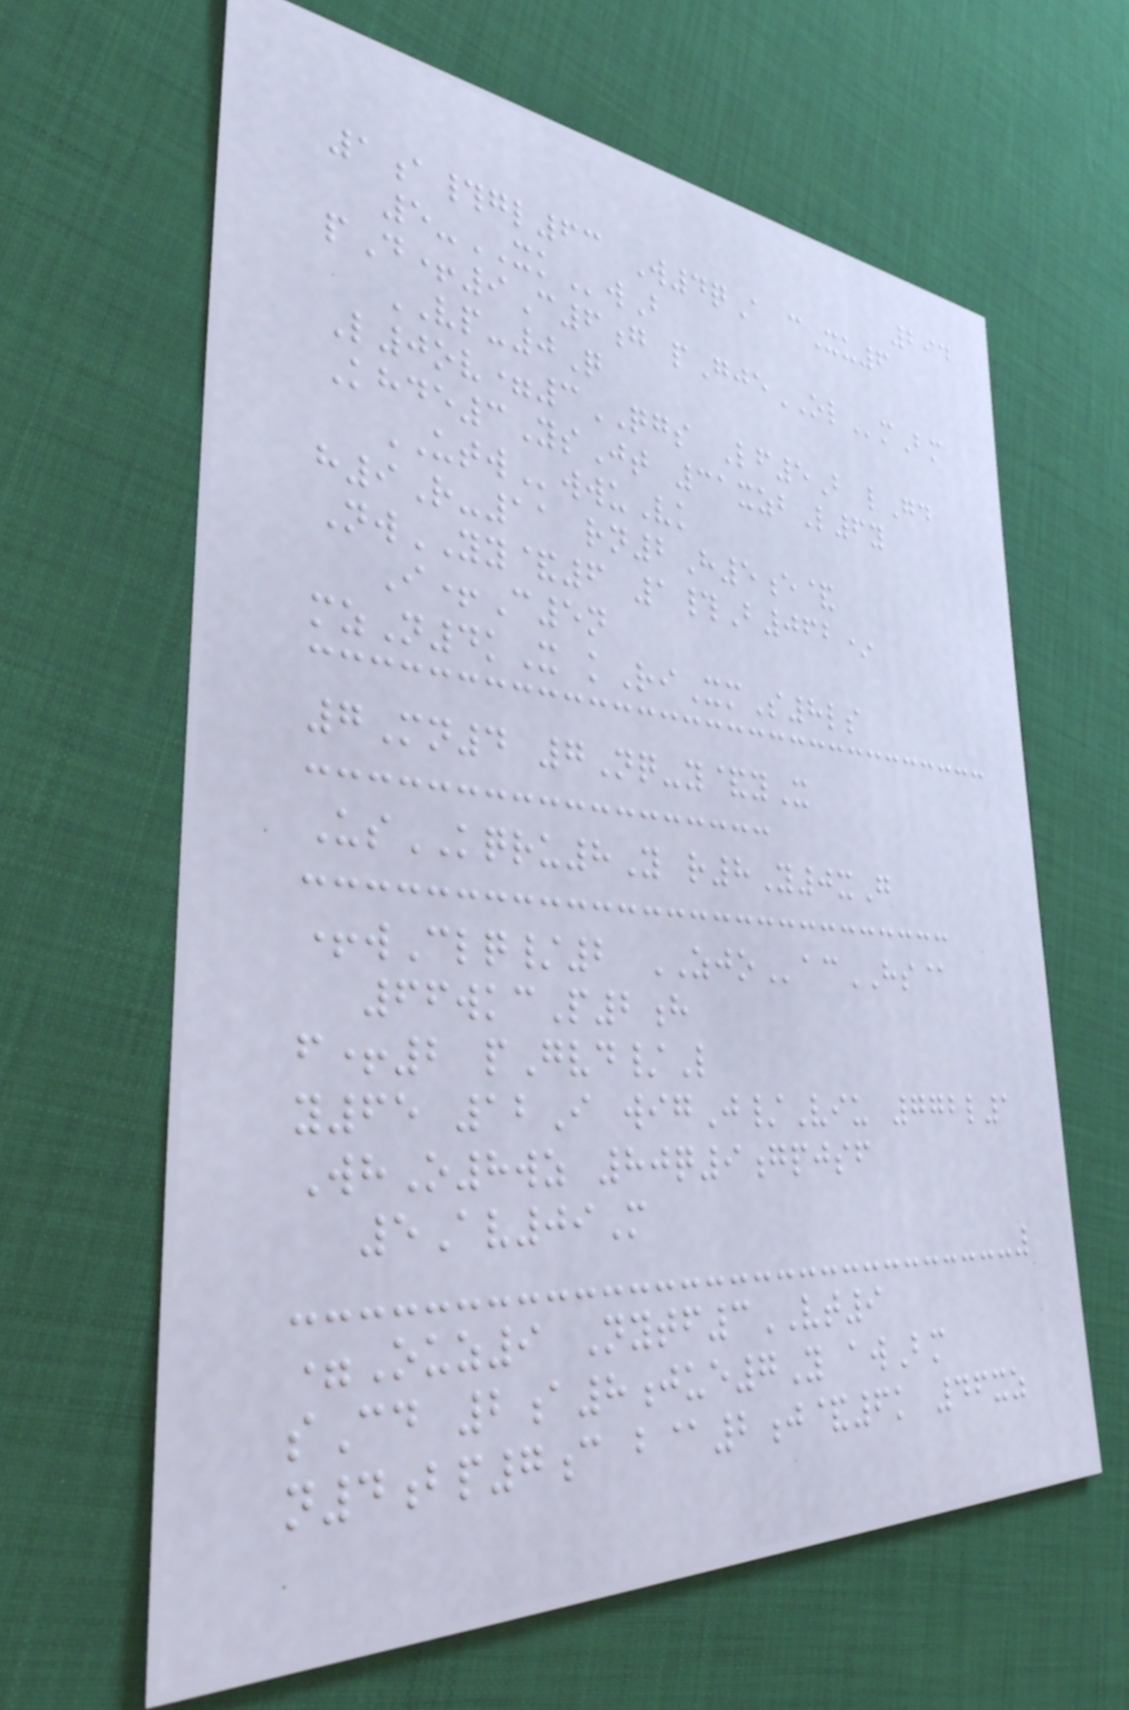294
1a#gl63 W4qA cXu6
5-XKwB
pD+9C6g pGjeOLmBm
VP-0Q
L0ov=3QGS Lf5B lGd
Khde3YsJt 31xzbL6y
UTWwwuVk
h9R-11 rn2H5e&
NwYY&6 1#B062*
I+C5n
mzN4kX kRiXmS8ls
7Mn4 7Nq-y&yX
UsKQRU8Y r8Y0xG
+wClq/2 ZJOacHS@
66wkcP2h
f+2 pGvd/L
y65 12I wigJ/Viu 772l1
WhO8wz 80q9gpjsf
5Av09M
=Ouz9 Nytf3VT9
sCd 2a8jue7Y awBm
n4bp7c b@2j&6k 46xz
